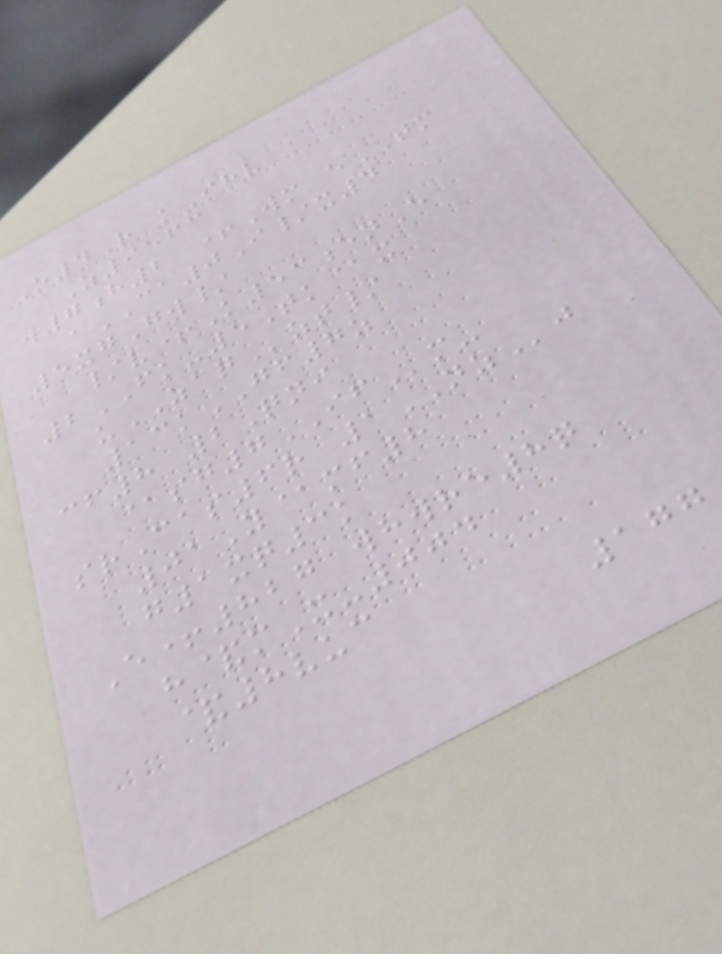O4R kIhv
Z9563
w7h2 +Wm eTM
aCA0I/x4
5xgGw/
/v+K53enE
2FK-5Tk@x
uZAQzt/
13kGF7z
cf8 2Qni
@sg7IFm-
srCas6r 1NZj
01Y@mf8
g1xq3k
E+827 whwre8q
h&mX-004
&8vuc
177
